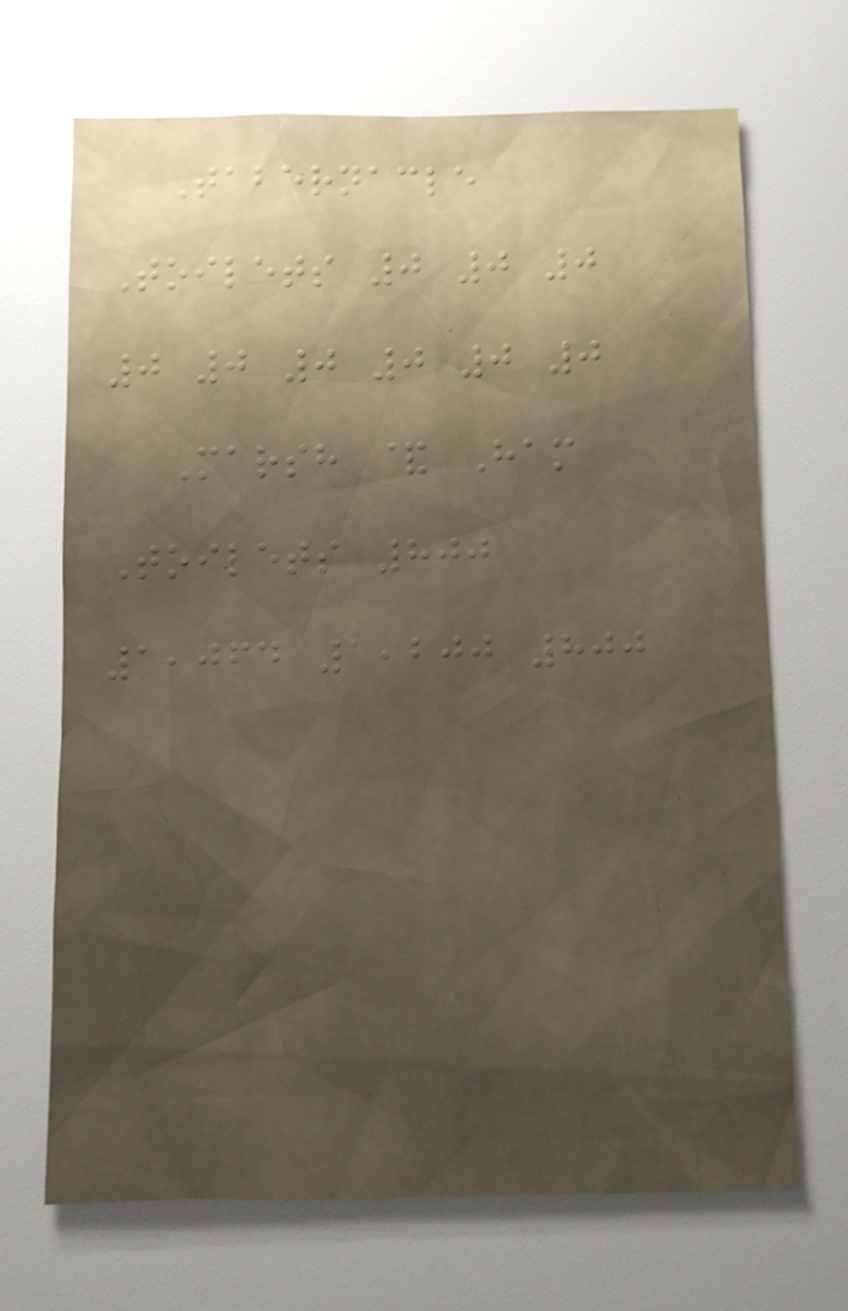Tabernacle
Toilets 0 0 0
0 0 0 0 0 0
Marsh & Ham
Toilets 800
1,064 1,200 800
